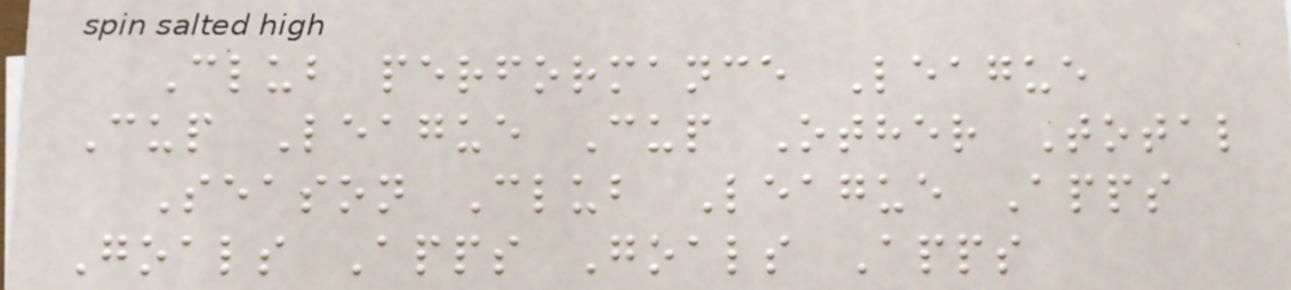Club performance League
Cup League Cup Other Total
Season Club League Apps
Goals Apps Goals Apps
